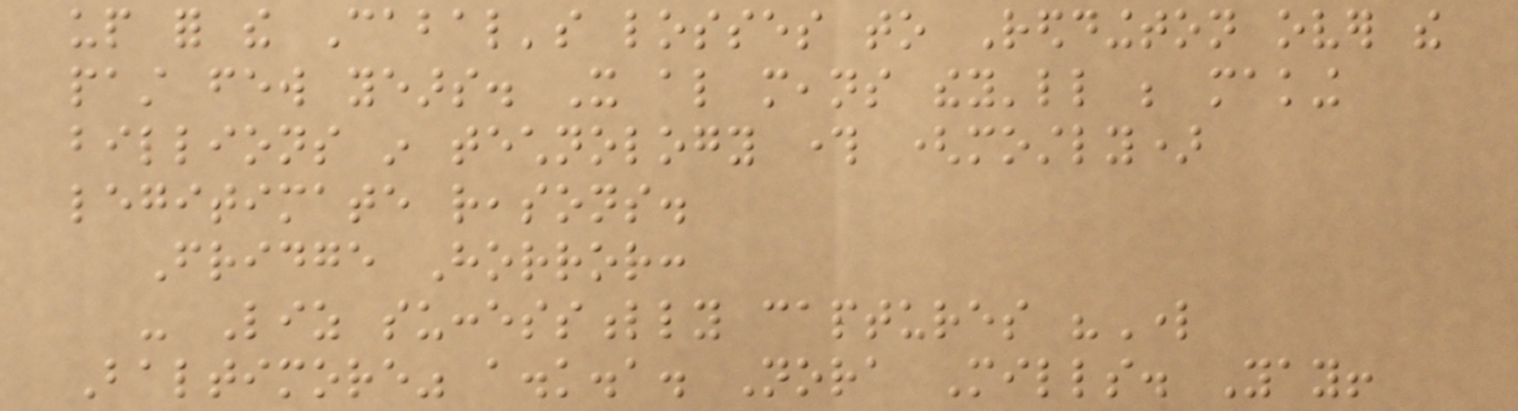up for the Cabal's losses to Reddington over the
past few years. It also means they'll be making
billions in technology through (mostly)
legitimate reasons.
Fridge Horror:
- Liz successfully captures "Lord
Baltimore" a.k.a. Nora Mills. Yay!
